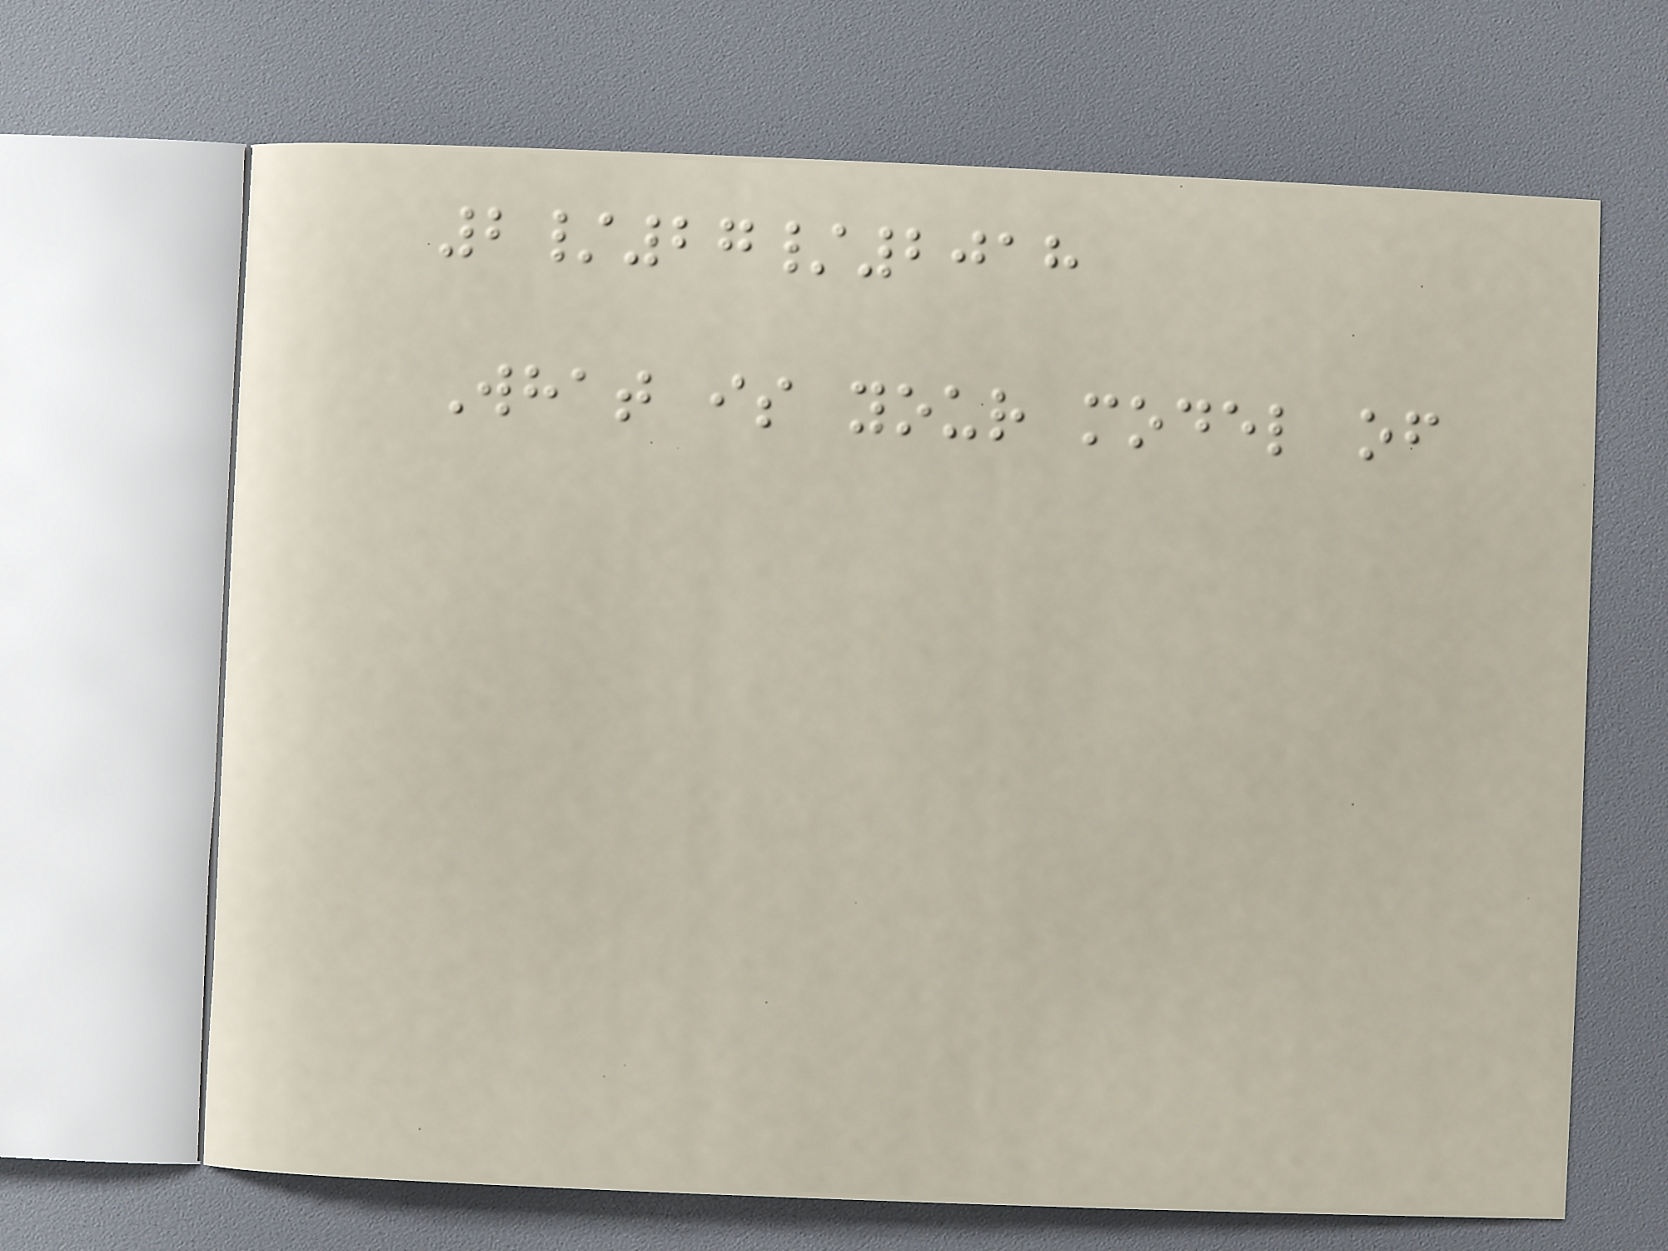2/27/2018
What is your model of
